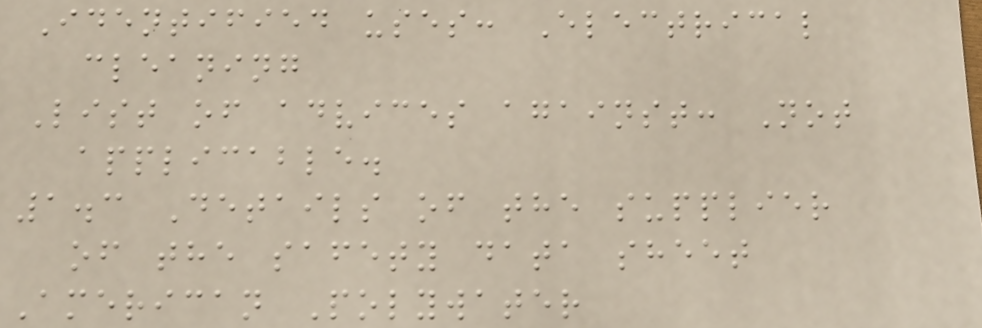Identified uses: Electrical
cleaning
List of advices against: Not
applicable.
1.3 Details of the supplier
of the safety data sheet
American Polywater
